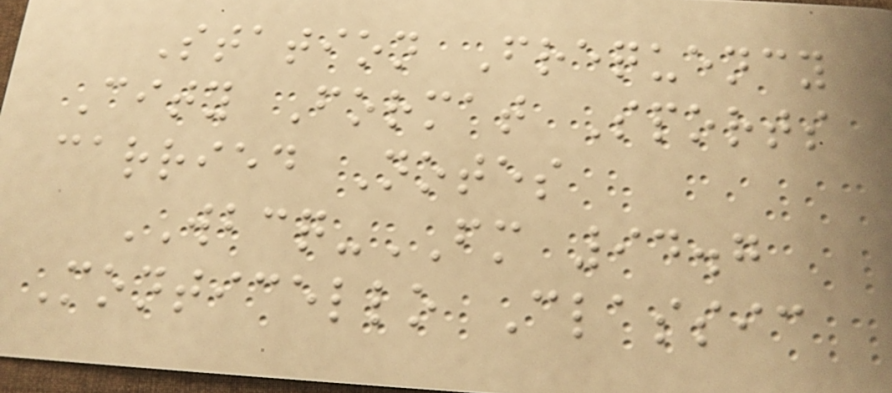Station Frequency
City Format Sports
carried Notes
WBCQ-FM 94.7
Monticello Classic
